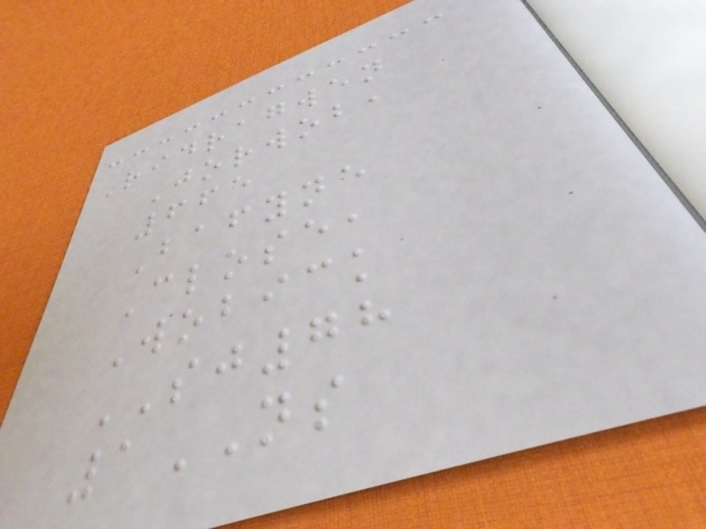Ridragwen
Jorwob,
665
Bafyne
Close,
Wobick
SJ78
1NS
